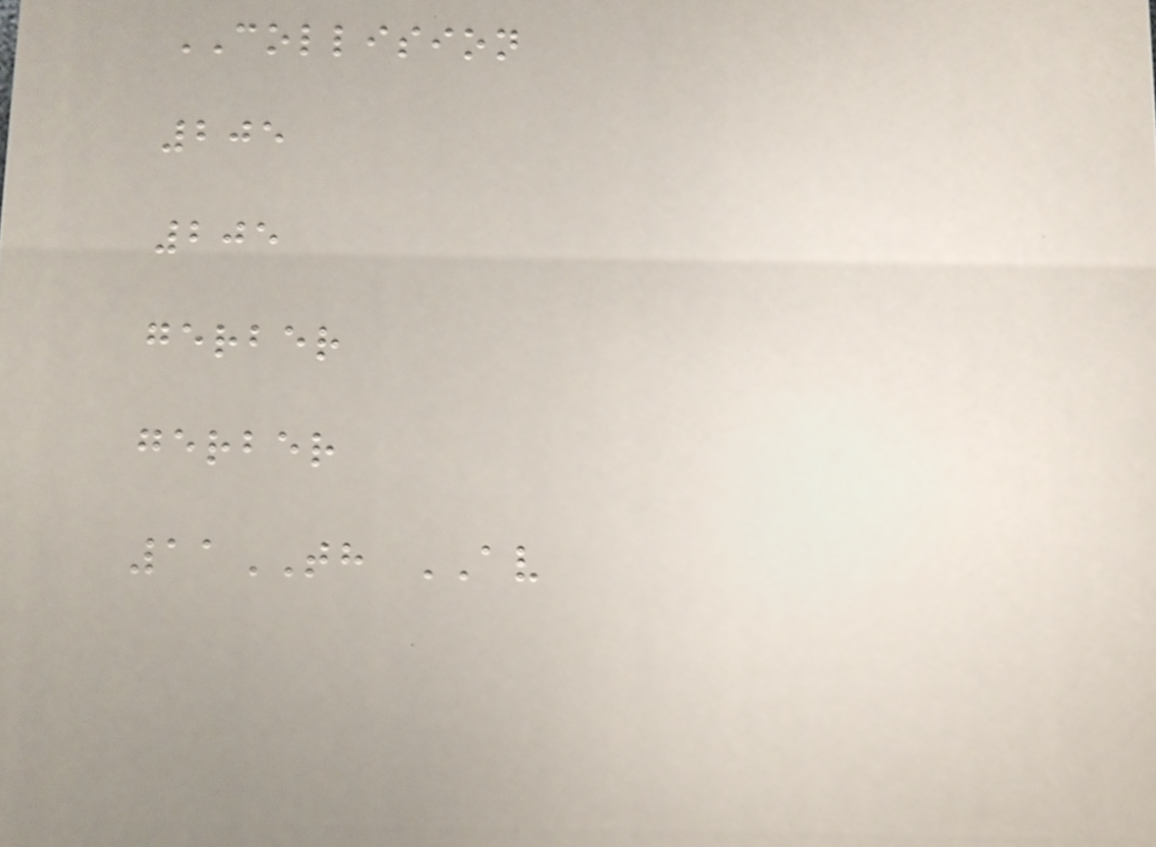COLLISION
205
205
gerber
gerber
11TH AV
